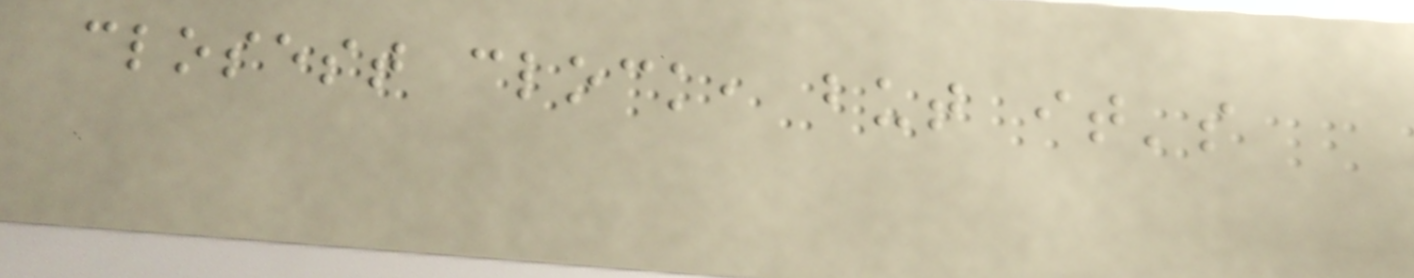closest clock, but it's
